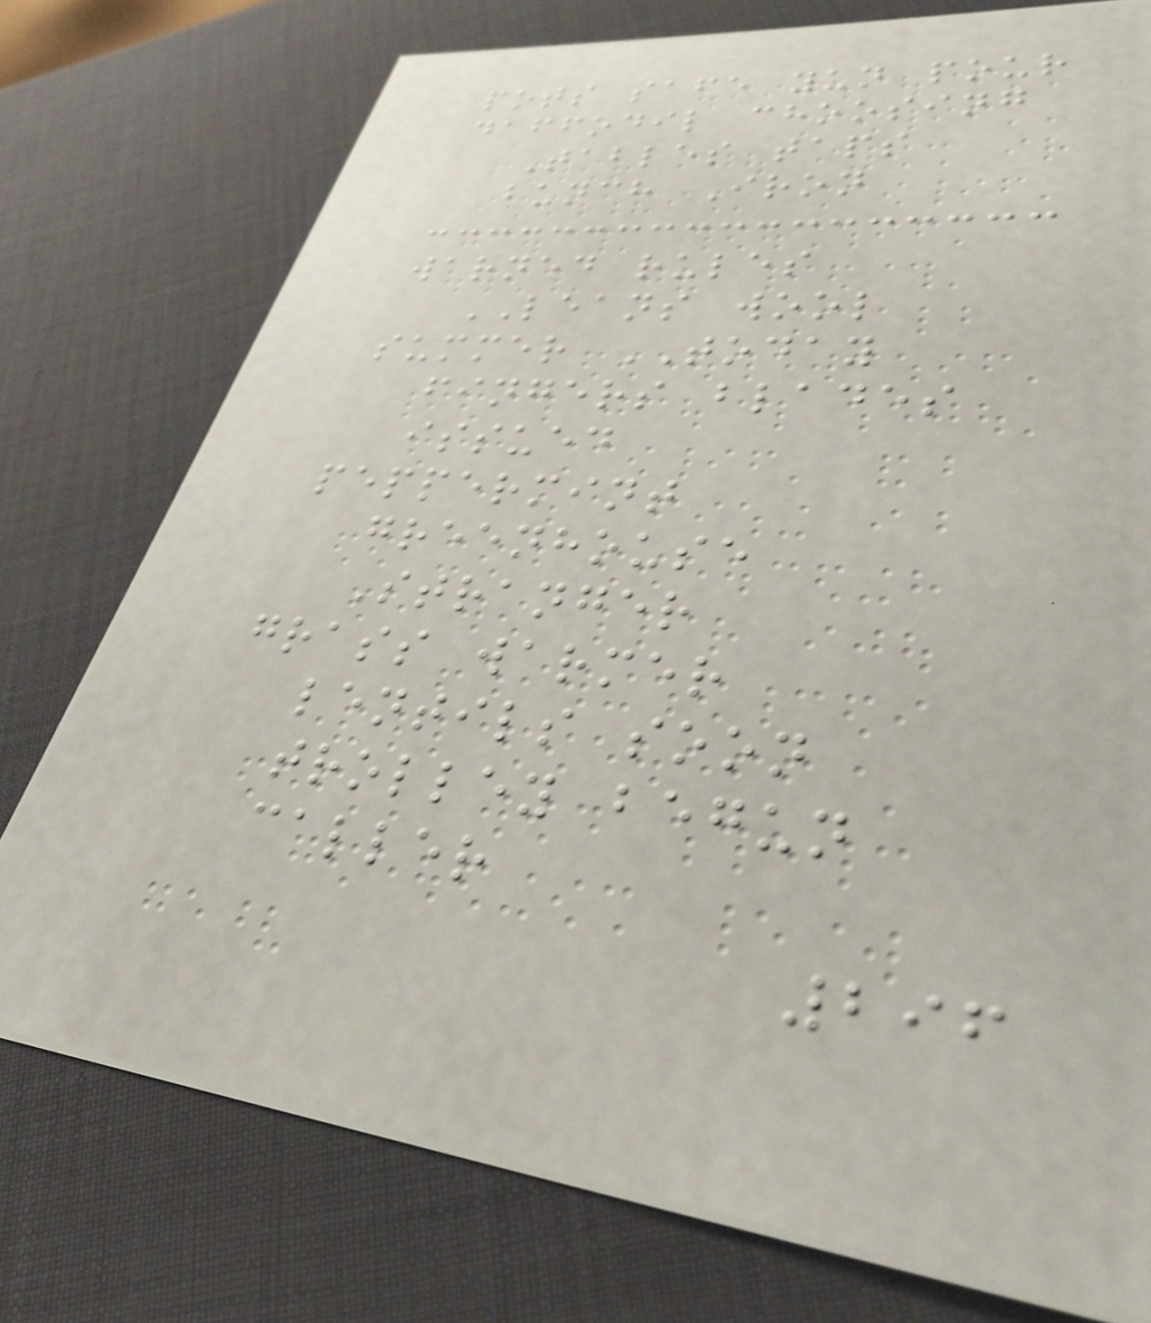pots safe yun pour
daffodil choosing
Tables taps
bunch Iron
warned rules
LEANS wool
summer TODAY
fingers blades
issued
peppermint
greenhouse
Stranger
grass warmer
lentils soon
trolley begun
caller
296
